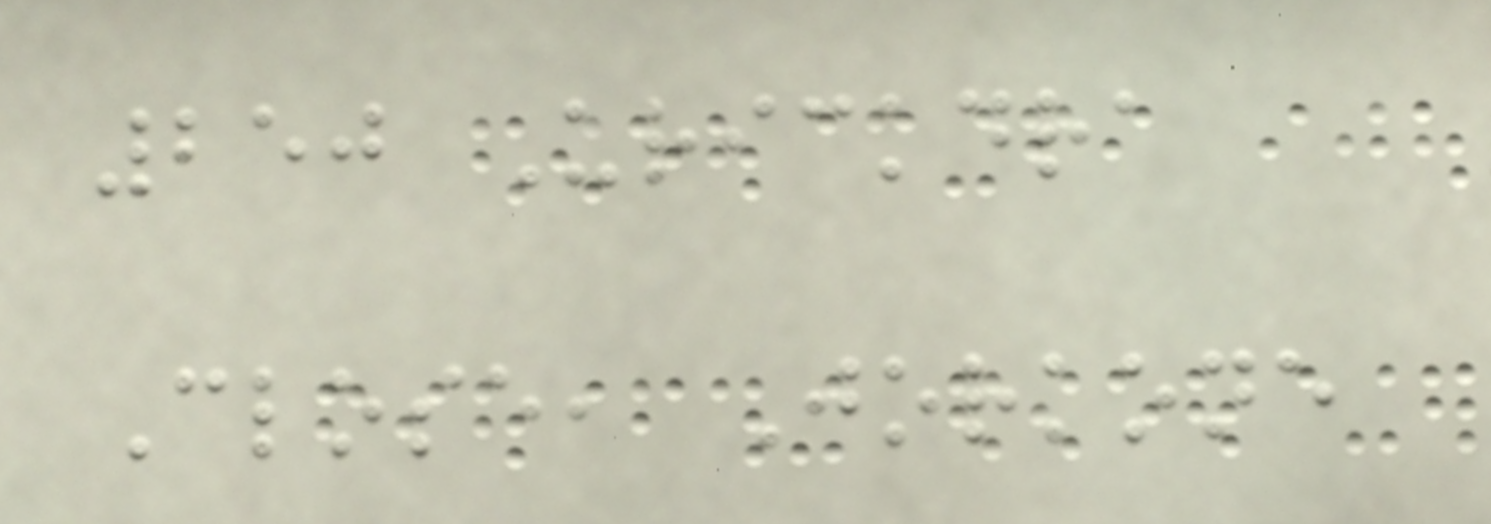250 Urickdra
Close, Jorkone
